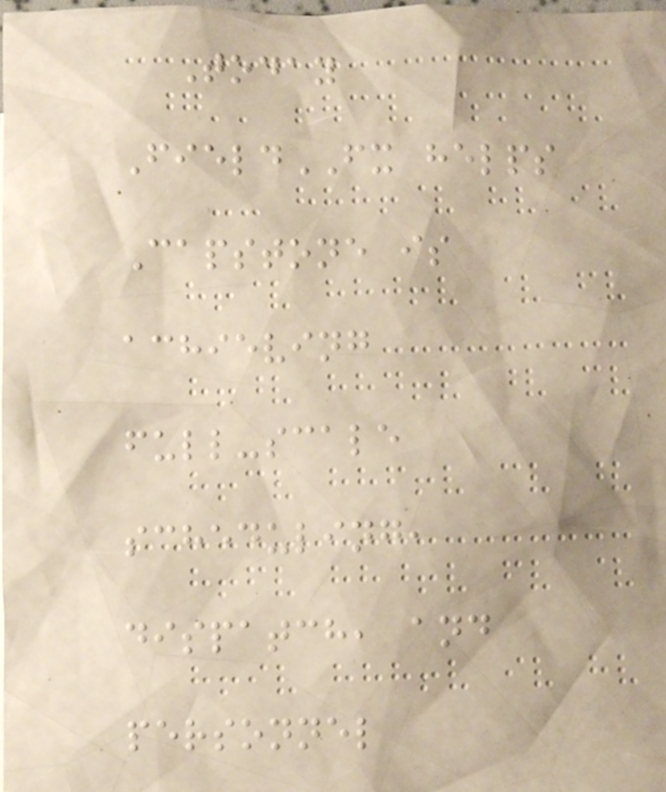Today
FieldFX helps
Capstone is
achieving
full-scale
scheduling,
dispatch, and
personnel
